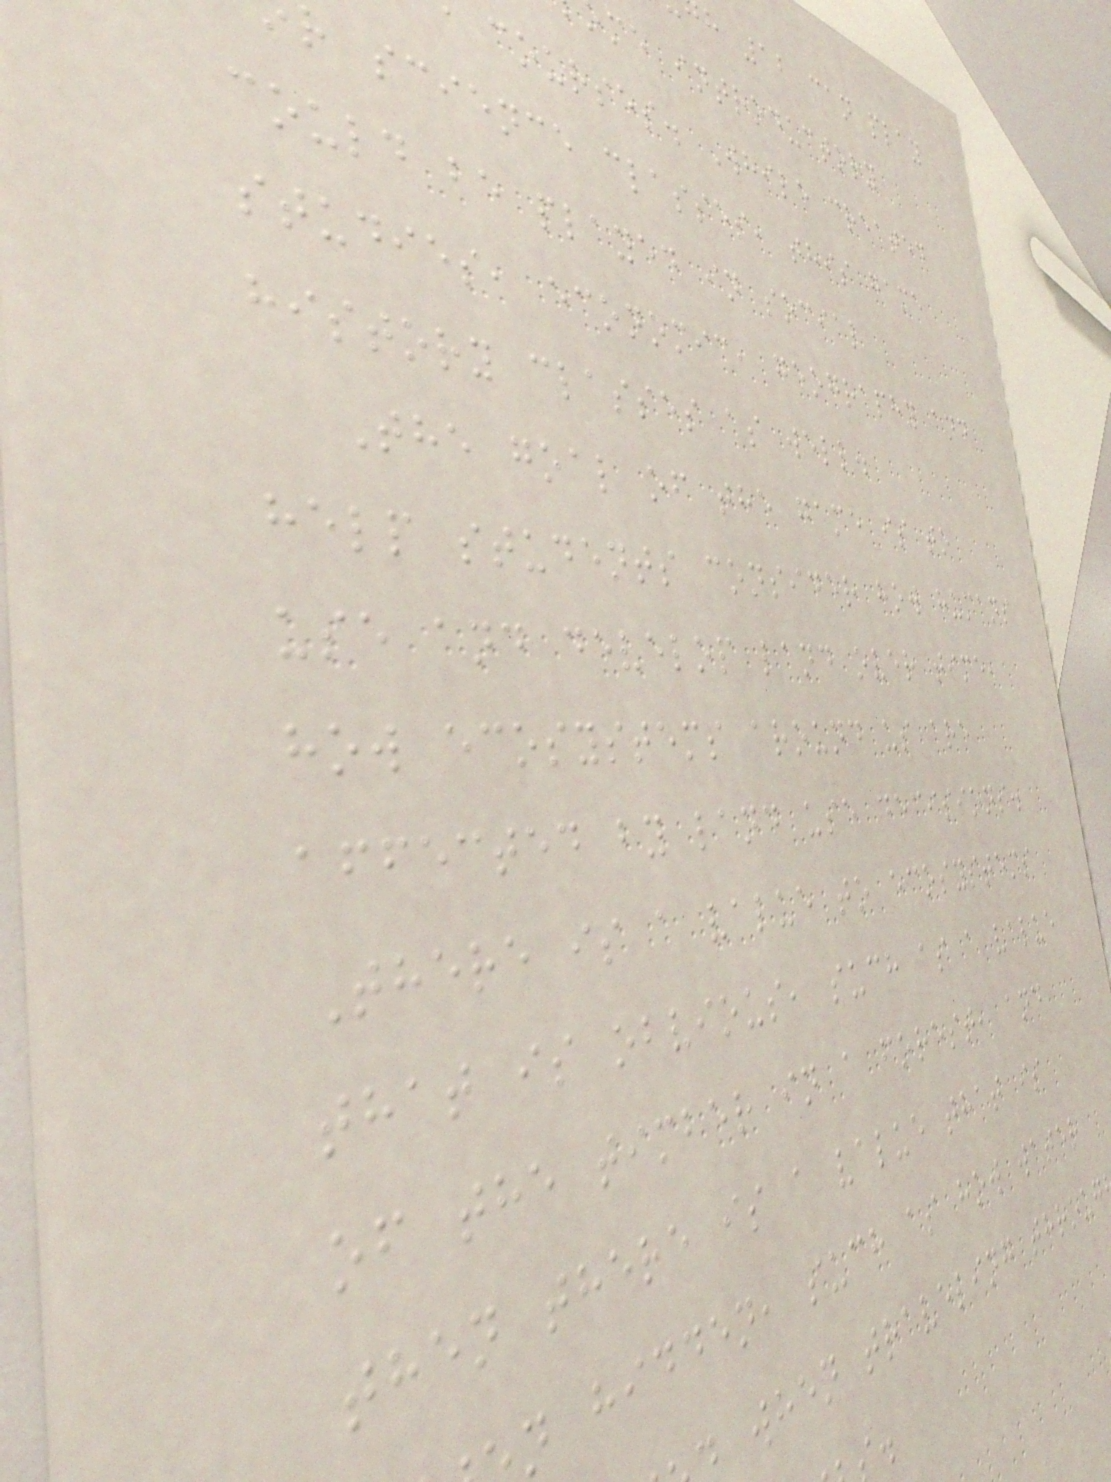h 12 can play
me introductory
courses. While created
r science classes, this game
could be played in social
studies, economic, geography and
history classes as well.
The goal of the game is to
help students consider how humans
use and develop land over time,
how ecosystems around us are
affected by land use decisions.
There is a value to ecosystems
that is obvious, such as a value
of the timber in a forest, and
then there is a value that is
n hidden, such as how water
when traveling throug
